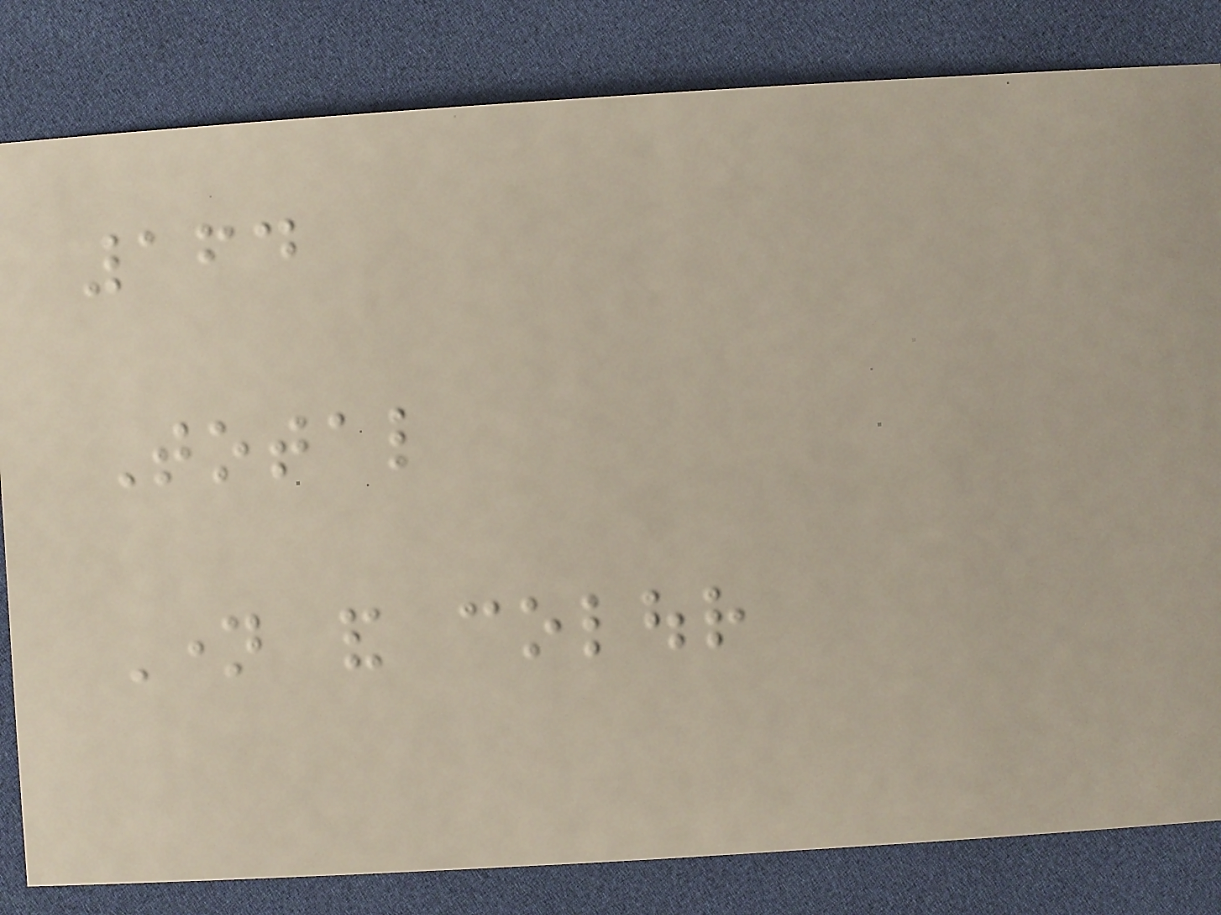164
Total
Name and colour
